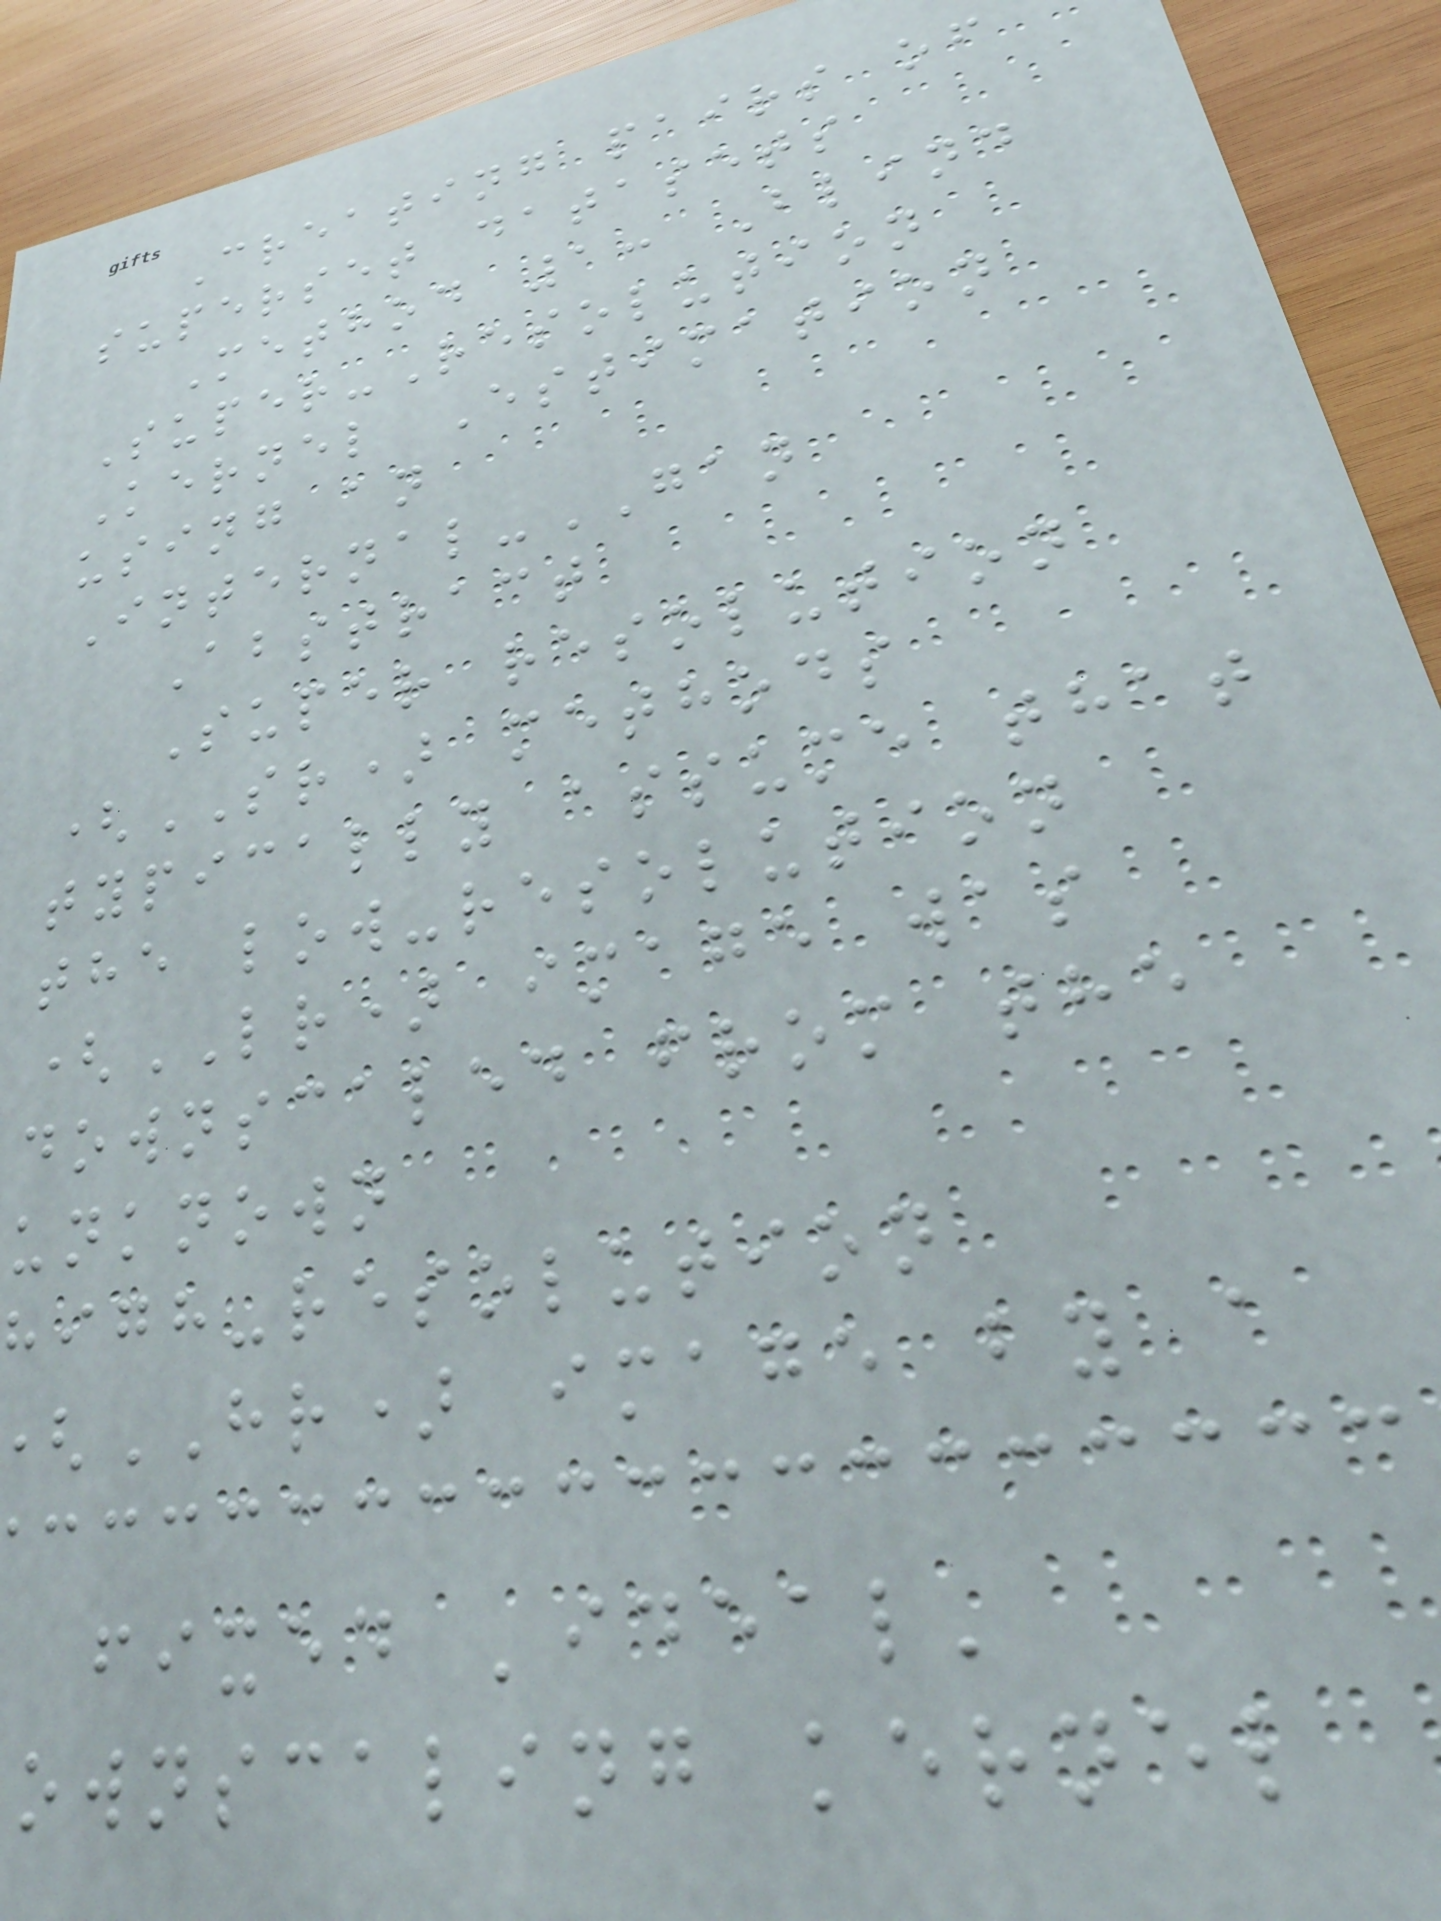Creating pairs of
superset datasets
Method 1: Blind
Super-Resolution
Kernel Estimation
using an
Internal-GAN
Abstract
Super resolution
(SR) methods
typically assume that
the low-resolution
(LR) image was
downscaled from the
unknown
high-resolution
HR) image by a
fixed 'ideal'
ownscaling kernel
